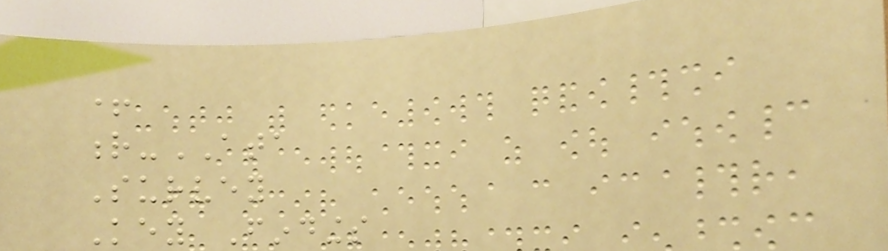+
r-ATA
Survey
Key Findings
